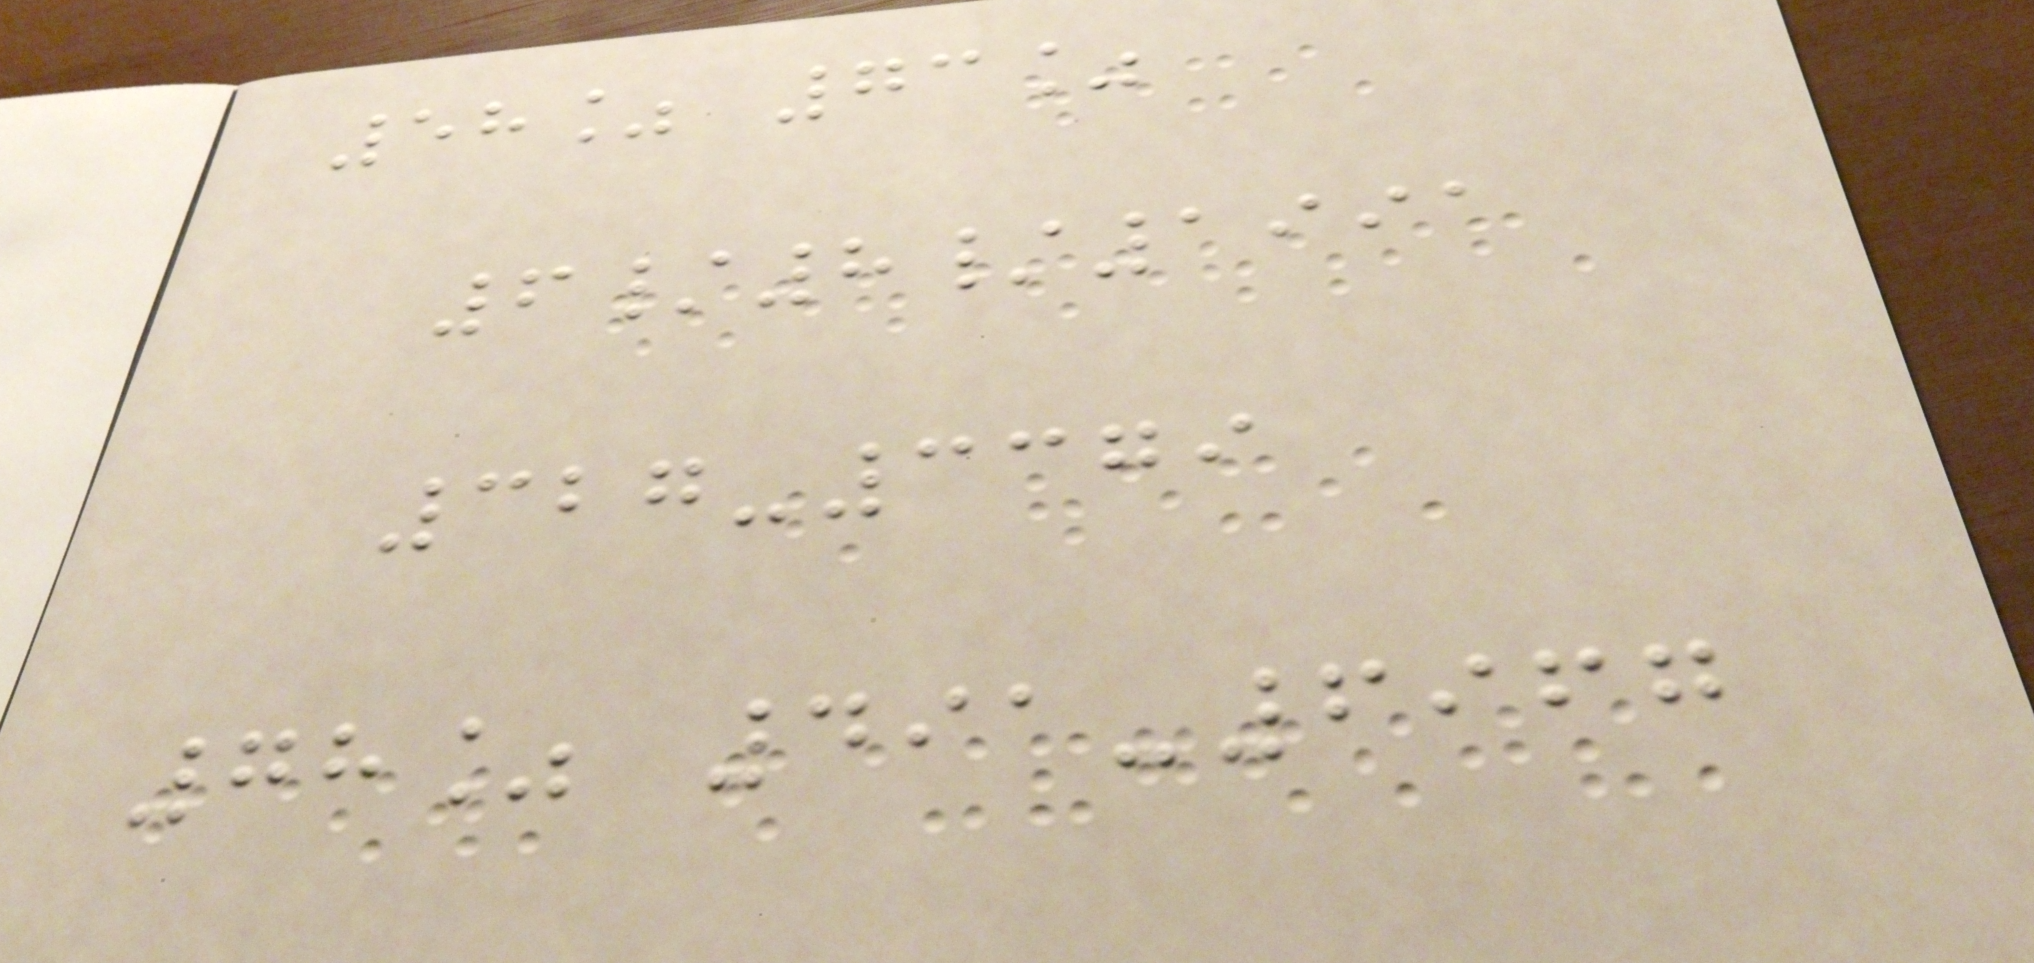58% 73%
6/8/1991
327-3379
78% 491-6967
